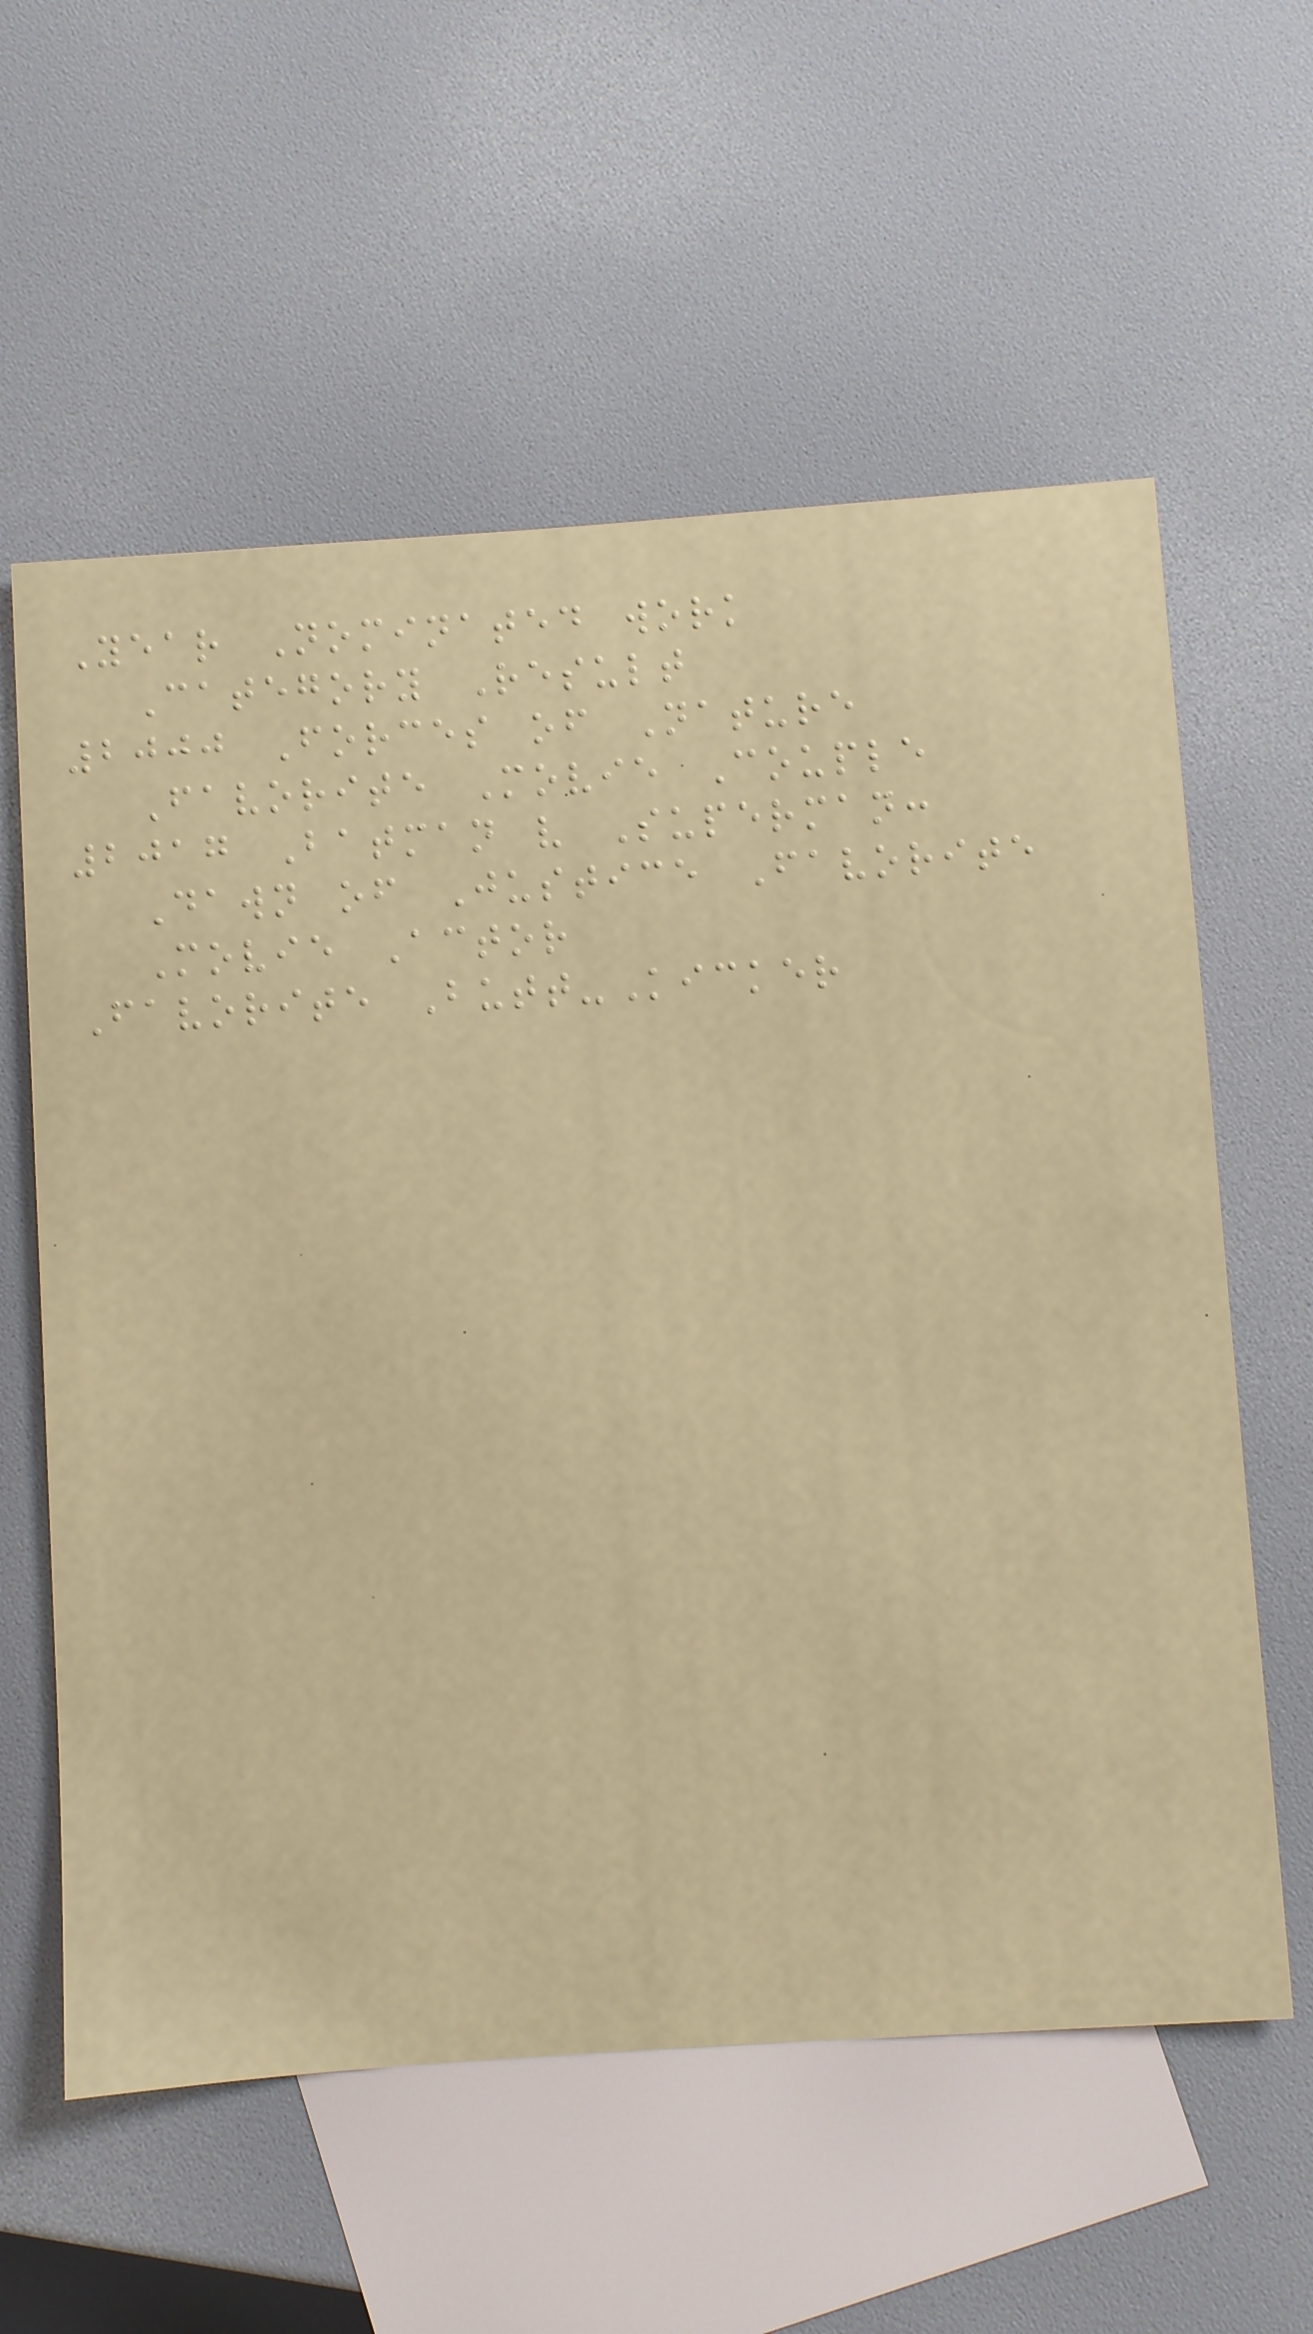Year Nominated work
Category Result
2000 Forces of Nature
Favorite Movie Couple
2017 Batman v Superman:
Dawn of Justice Favorite
Movie Actor
Favorite Butt-Kicker
